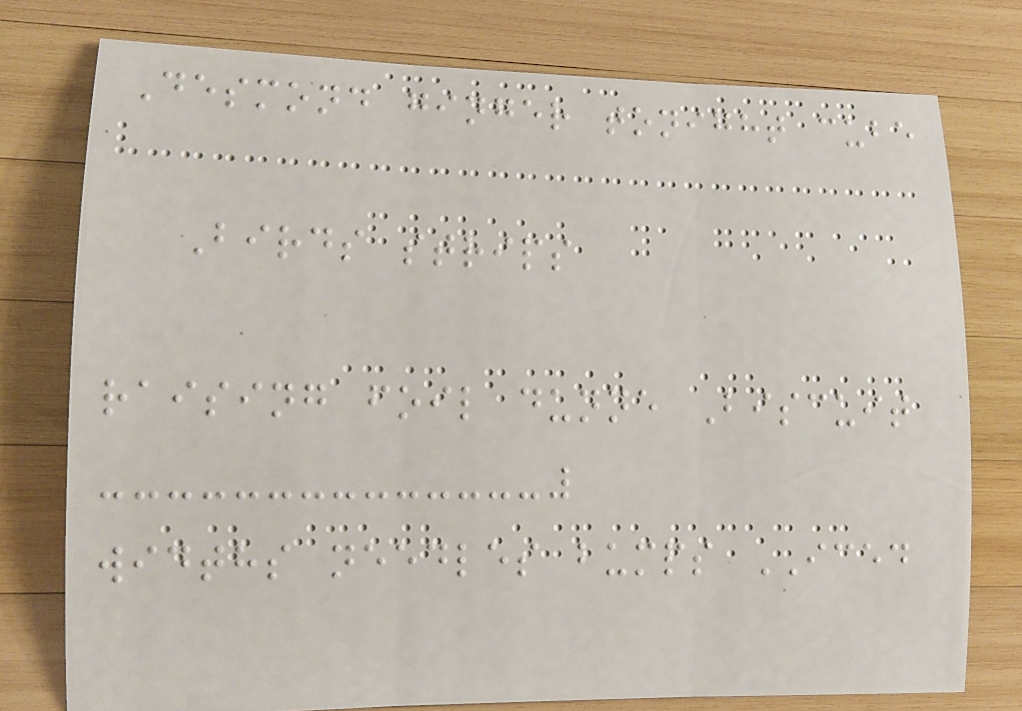Desmond ginger tonight cube
Birds strips
raising foil dunne Biscuit
widths needles bumps ICED
